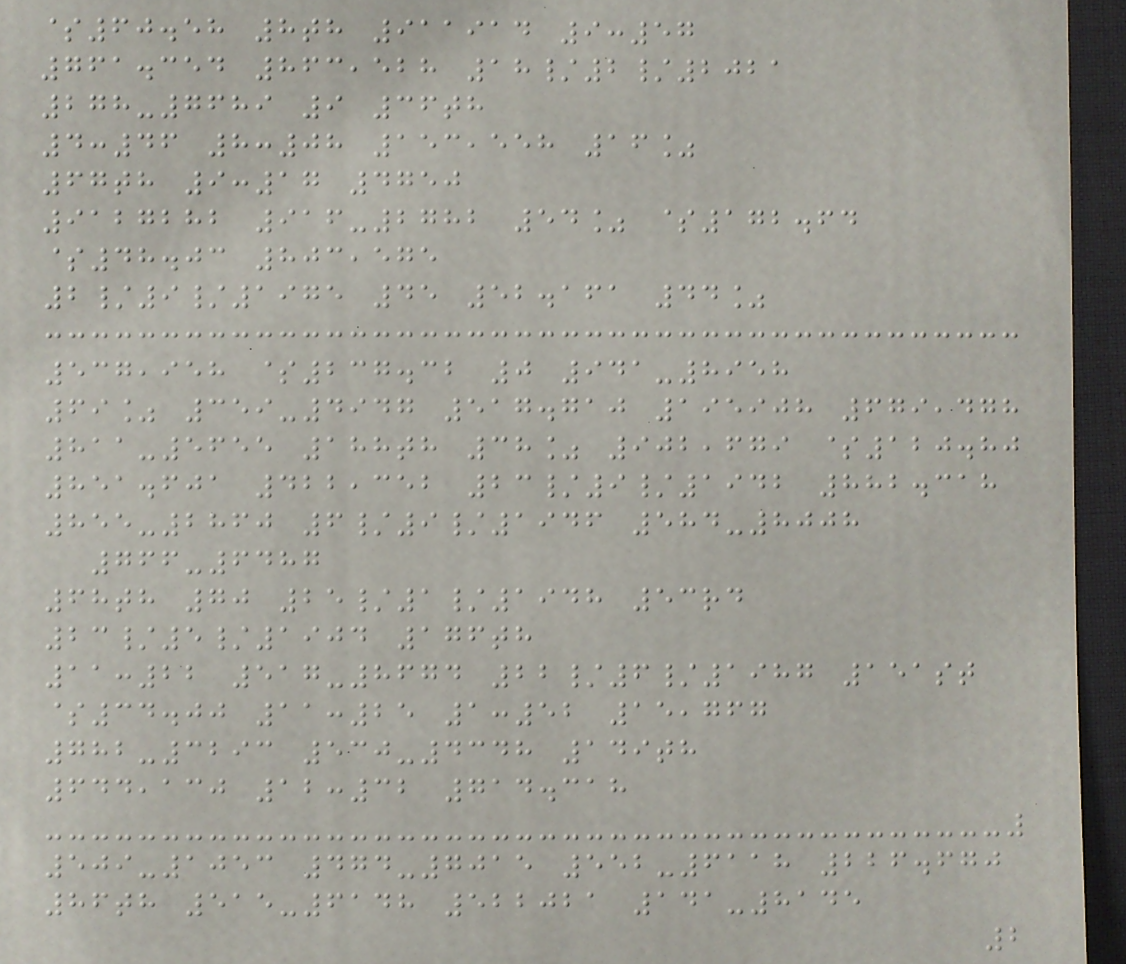$60.58 8th 911914 9:57
761.354 863,528 18/2/2021
278-7689 9 36th
4:46 8:08 153,558 16%
67th 9:17 4750
9127282 916-2782 54% $172.64
$48.03 803,575
2/9/1975 45 52.161 44%
537,958 $237.32 0 941-8958
69% 359-4947 517.710 195908 679,478
811-5655 188th 38% 902,679 $120.80
851.601 422,352 23/9/1942 882.318
855-2860 6/9/1946 584-8008
766-6487
68th 70 25/1/1948 53rd
23/5/1904 176th
11:22 517-8674 22/6/1987 151st
$34.00 11:25 1:52 15,767
782-3293 530-4348 149th
644,130 12:32 714.318
509-1053 474-7015 552-6118 226.670
86th 515-6148 522021 141-8145
2
